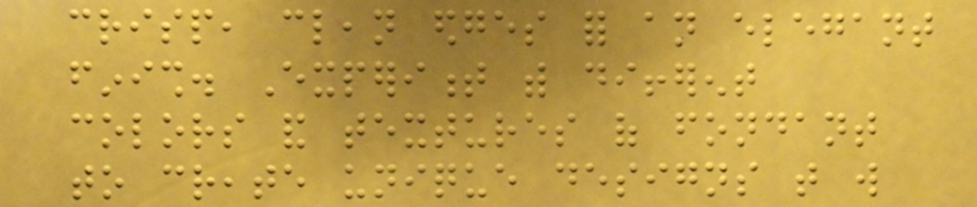crisp, clean edges for an elegant
finish. Experiment with different
colors and textures of fondant
to create unique designs that will
